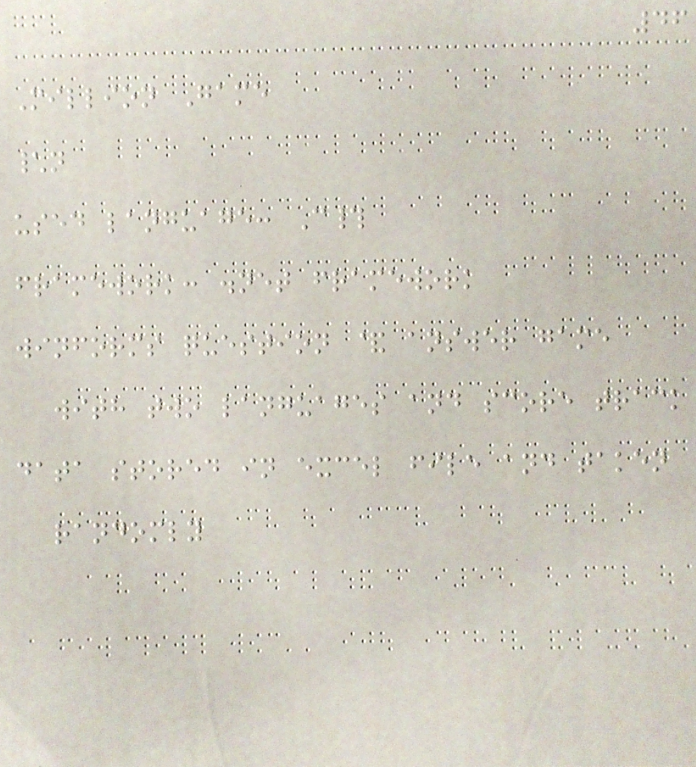46
Million Game
\n
used language: C#
framework: .net framework
winforms question & answer game
with two languages and score track
data stored in excel file and taken
randomly
